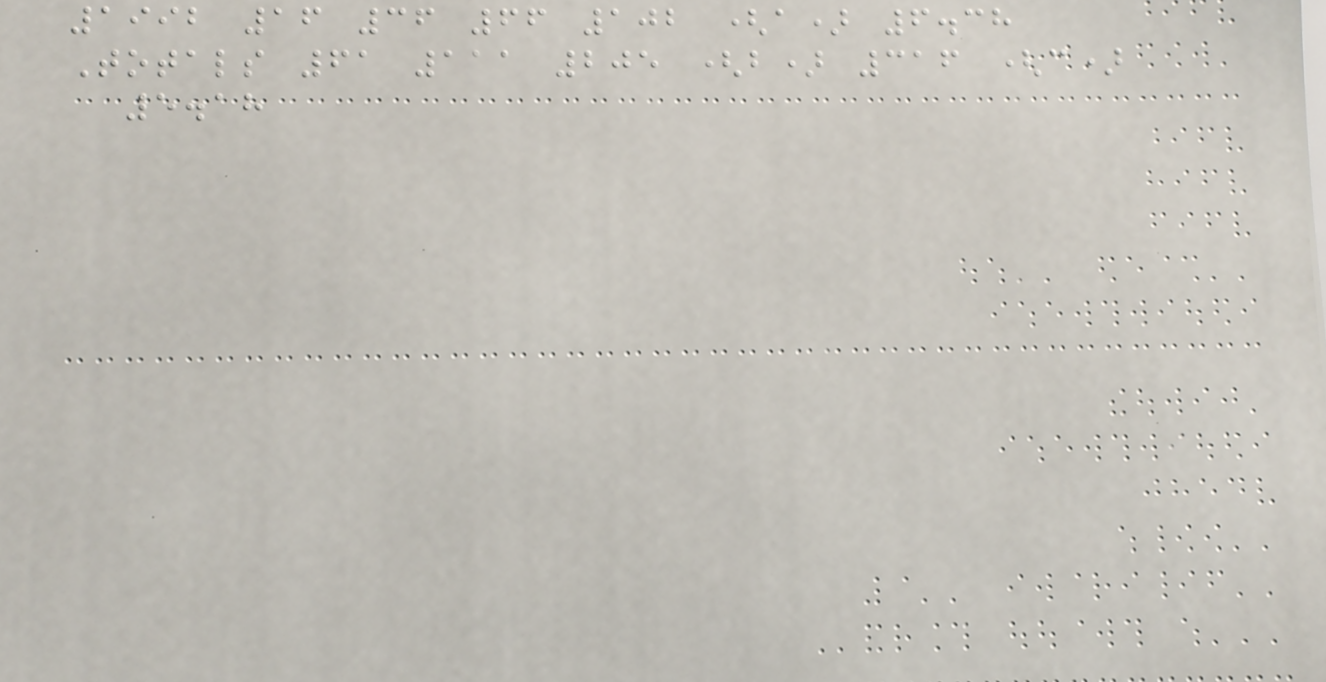1992 16 36 66 102 (a) 6.38
Totals 61 111 205 (b) 316 (c)
5.18
